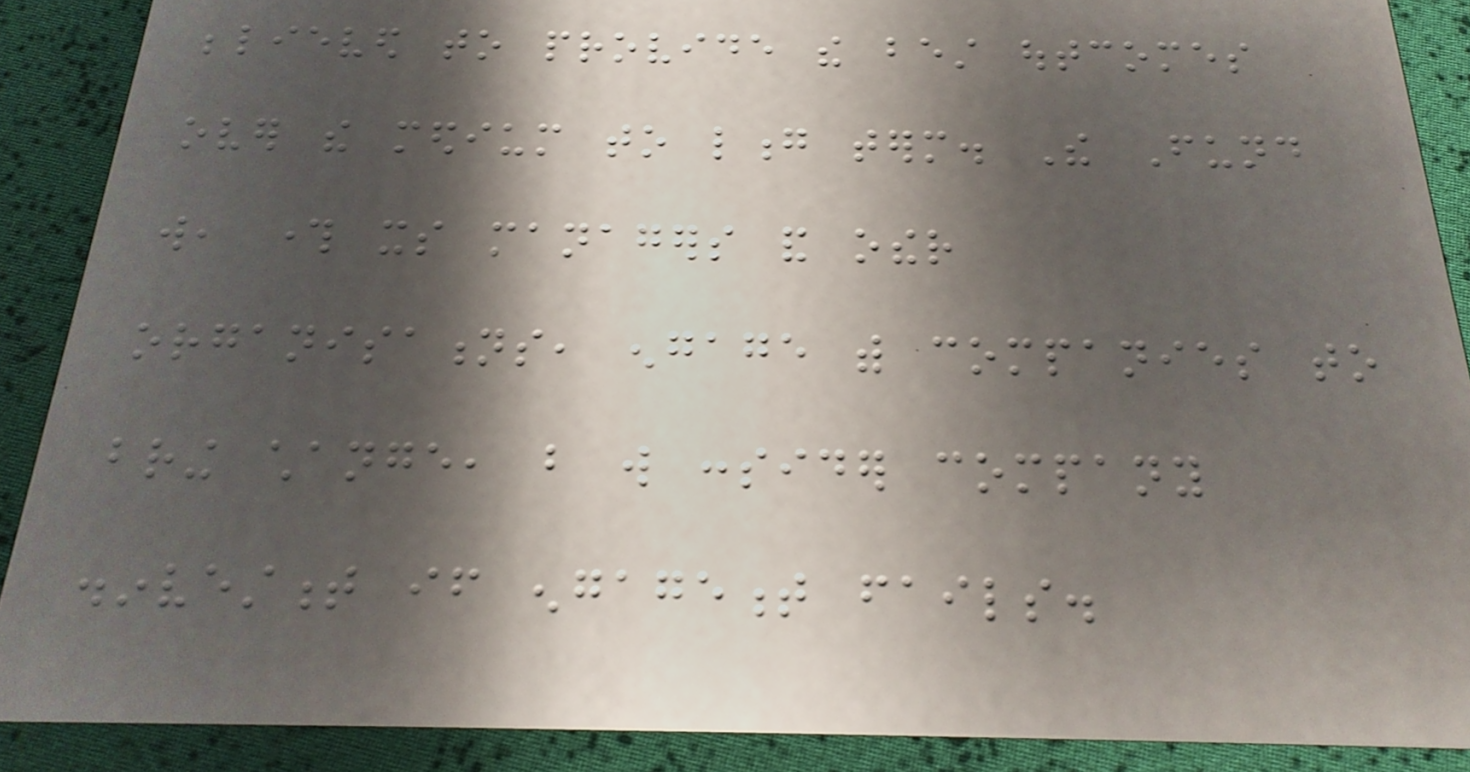believed to provide the best outcomes
over the medium to long term. The Fund
will, through its managers and other
organisations, engage with companies to
bring change, but will consider company
disinvestment if engagement fails.
